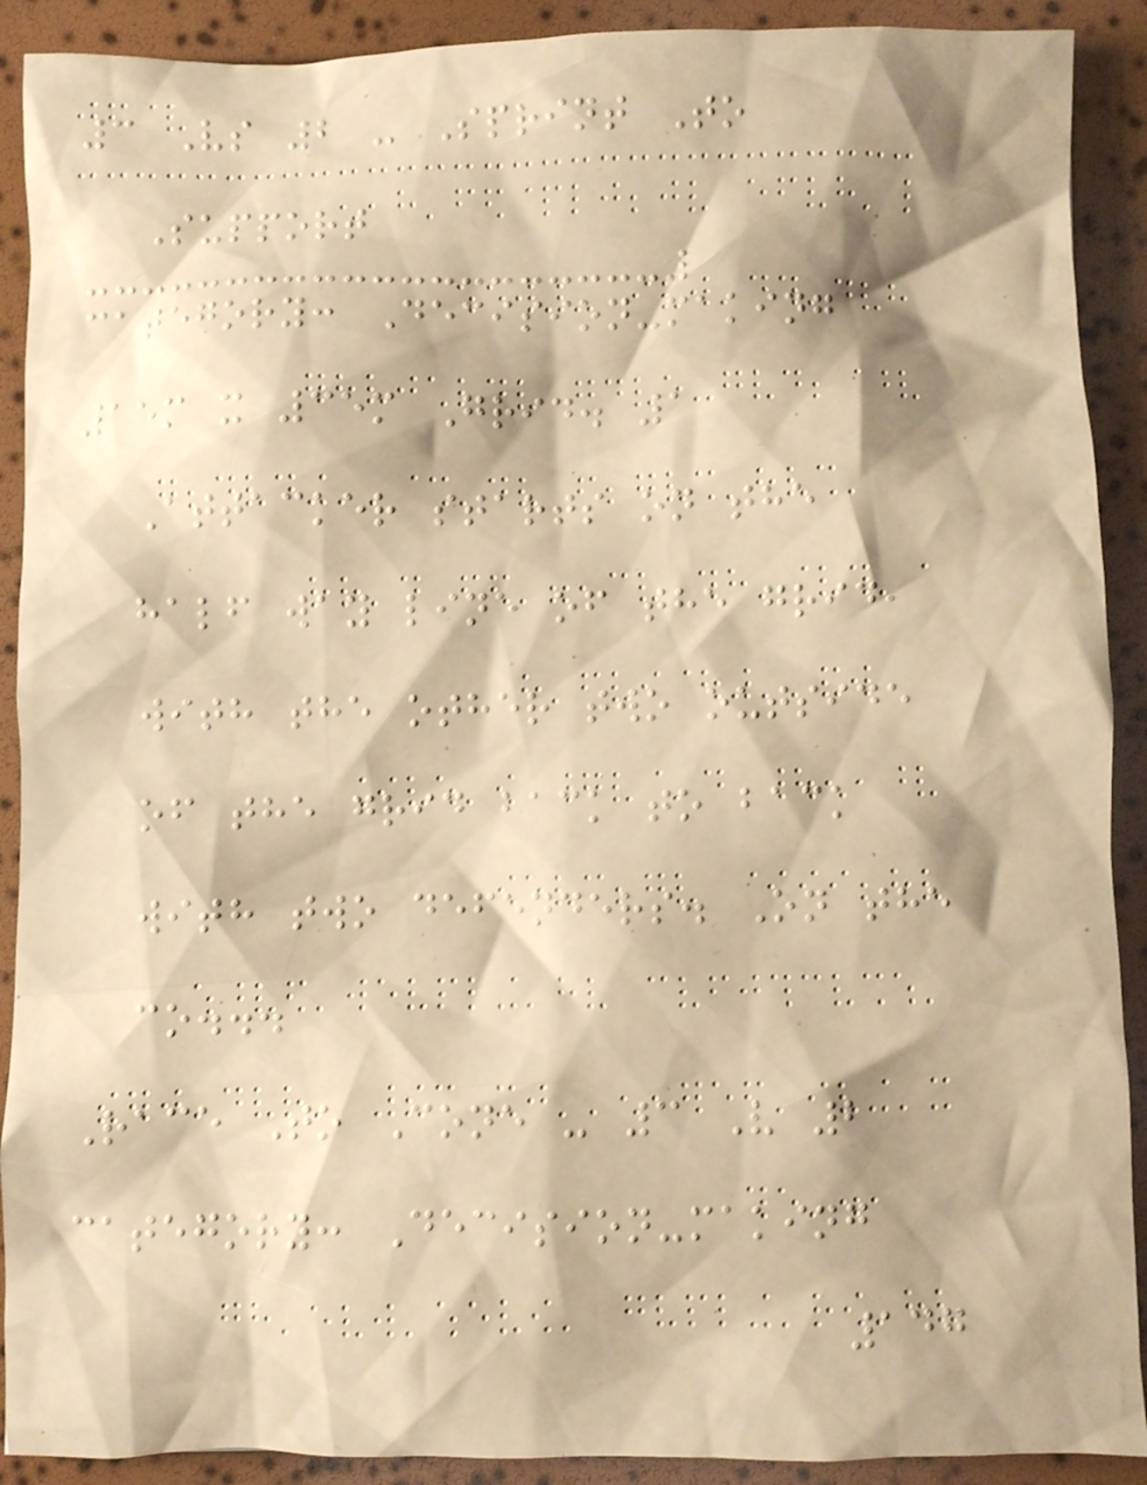3 Vs 2 - Sprint To
Support
category: Decision-making
15m x 35m Grid. 1
Attacker starts on the
half way line of the grid,
with the other two outside
of the grid back to back
with two defenders. On the
co...
Race To Cone - 3 V 2
category: Decision-making
147
